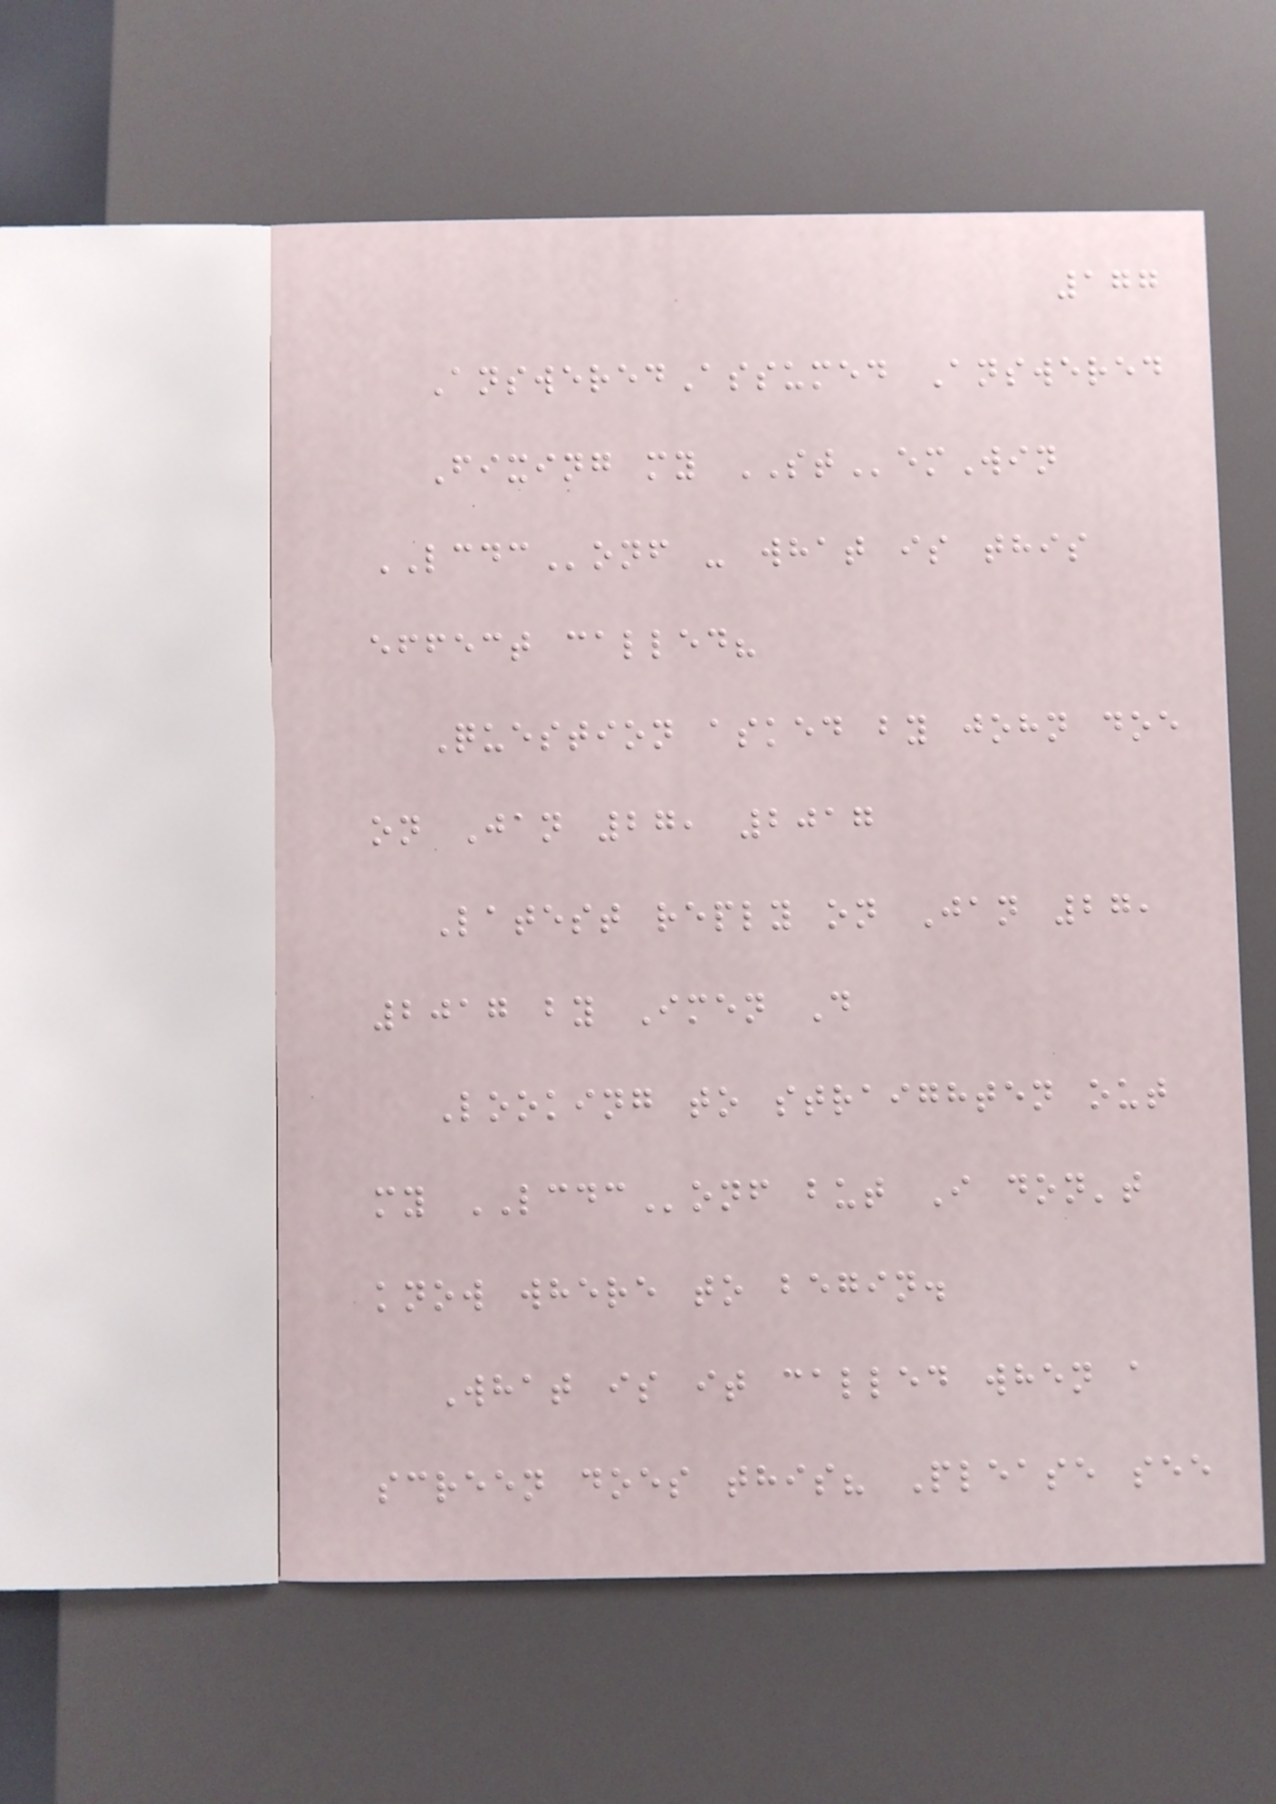177
AnsweredAssumed Answered
Fixing my STemWin
LCDConf - what is this
effect called?
Question asked by john doe
on Jan 27, 2017
Latest reply on Jan 27,
2017 by Imen D
Looking to straighten out
my LCDConf but I don't
know where to begin.
What is it called when a
screen does this? Please see
